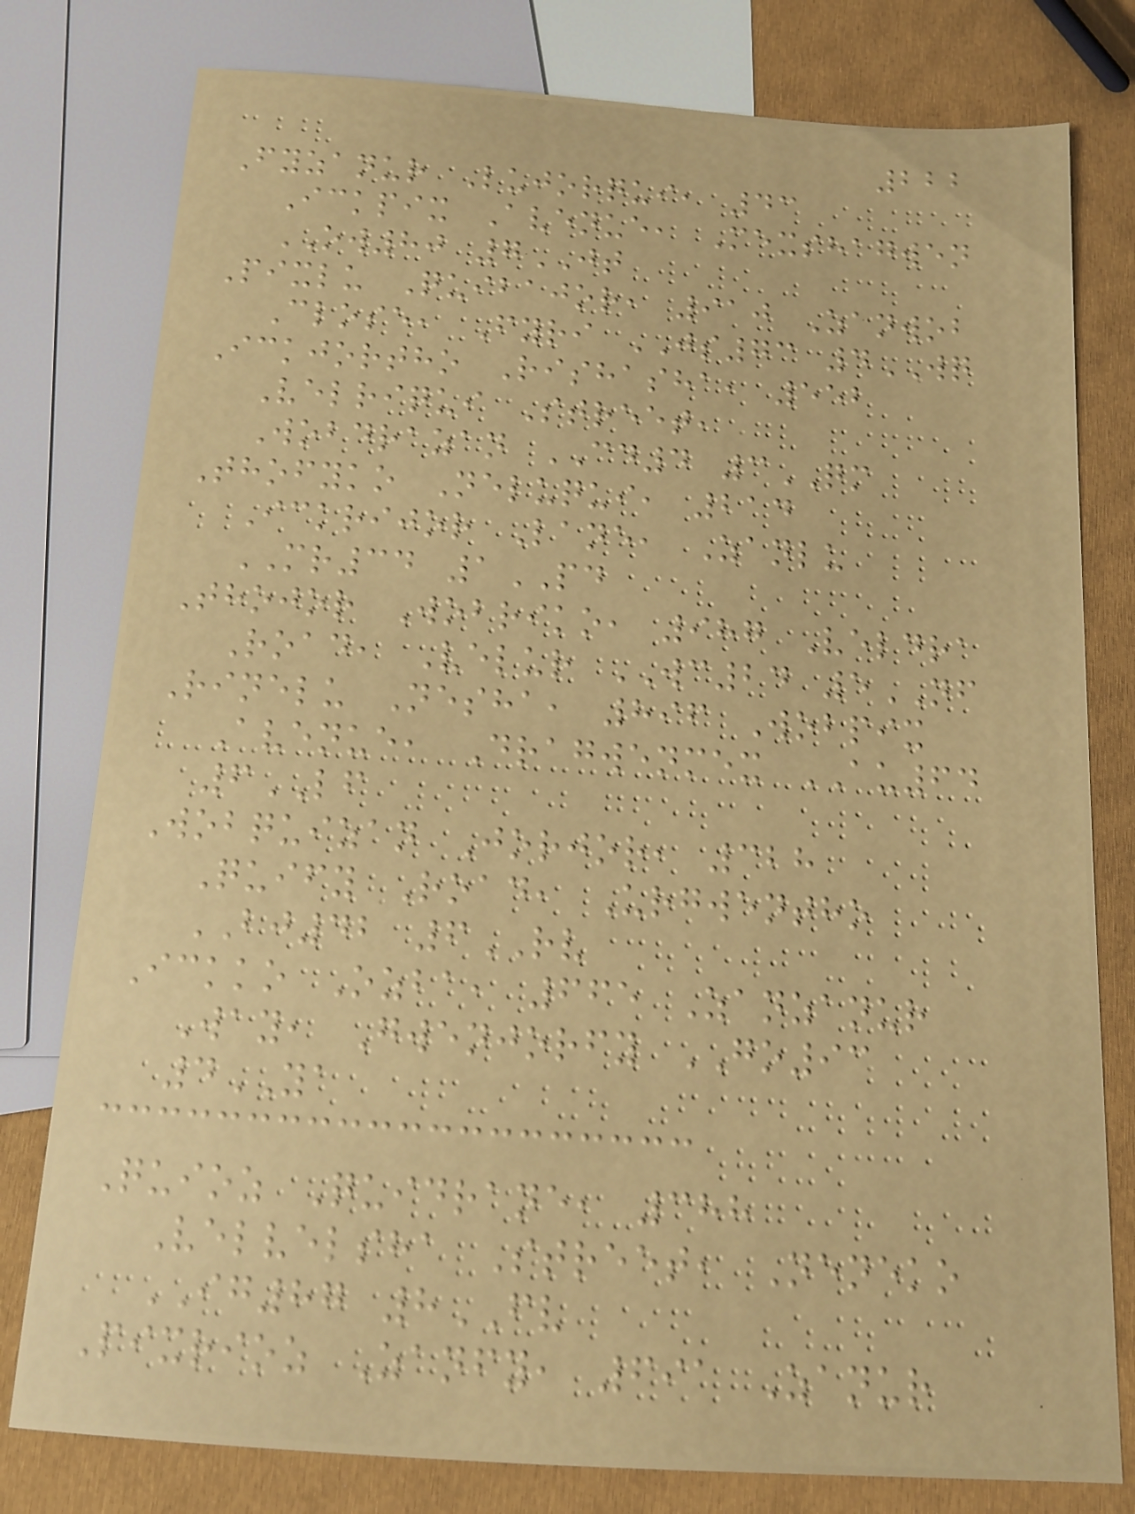222
Fyzanur Lujorqui, 43
Ickpix Avenue, Mexshagwen
OW80 7JT
Pixlu Quibajor, 910 Zanwob
Close, Fyri JS73 4WQ
Ickjortho Rishasha, 552
Velriqui Street,
Wobdrazan CD4 3QM
Thofyko Neluqui, 214
Ickrijor Lane, Zanlu
MR34 1PD
Thojor Wobriko, 987 Veldra
Road, Velur WC24 5NF
Rinelu Nesha, 896 Wobpix
Avenue, Dragwenmex AU64
6LF
Wobquizan Jorjor, 328
Quify Road, Urgwentho
BJ42 6RV
Ickko Ozba, 665 Zanzanur
Way, Gwenjorfy GO93
4YA
Quioz Quidrane, 388
Velvelsha Street, Neneko
IG87 8FV
Pixrioz Zanfy, 691 Zanur
